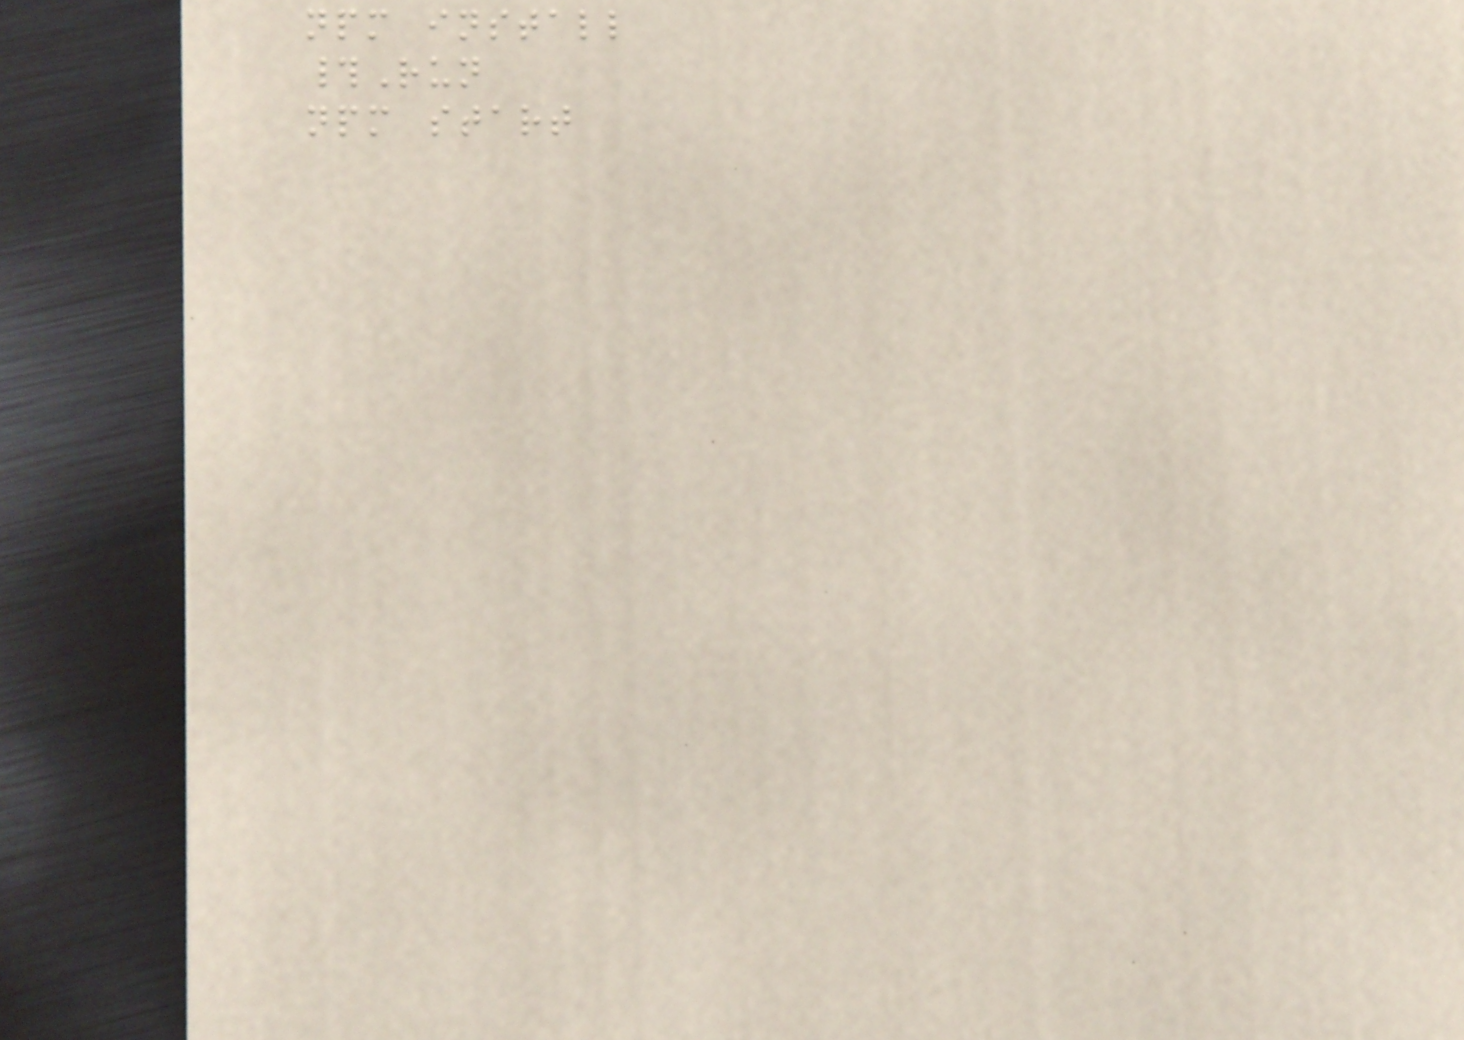npm install
#Run
npm start
